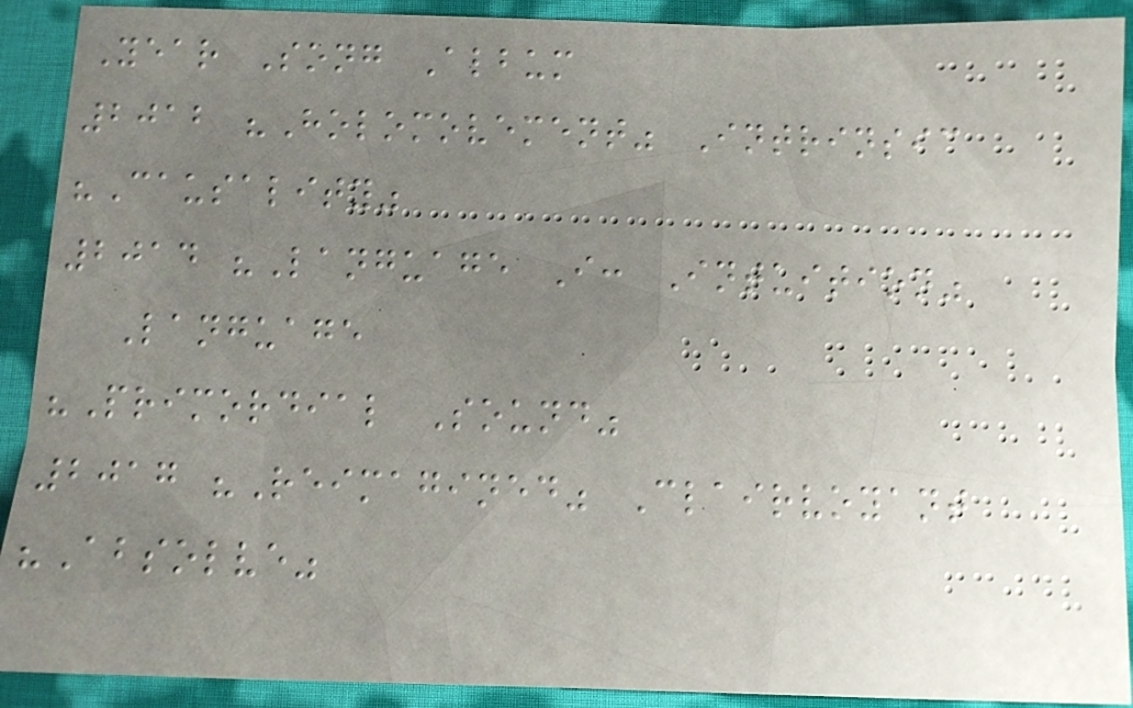Year Song Album
2012 "Holomovement" Intrinsic
"Causality"
2014 "Language I: Intuition"
Language
"Primordial Sound"
2017 "Reimagined" Clairvoyant
"Absolve"
